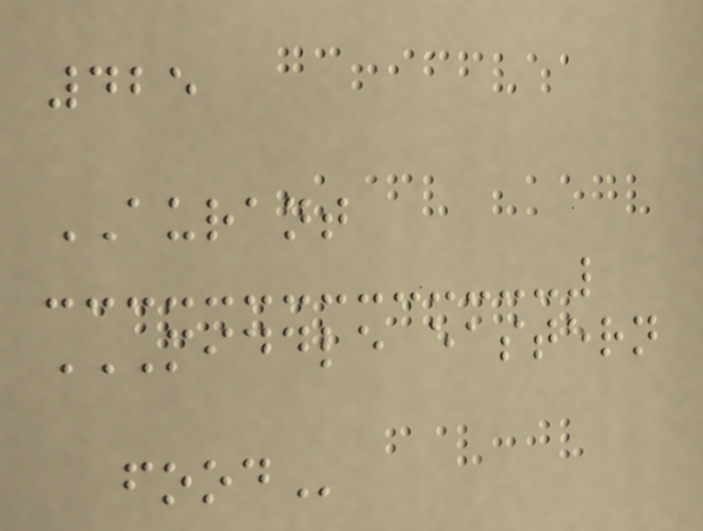425
AURANT
MIDDLE EASTERN
FOOD
